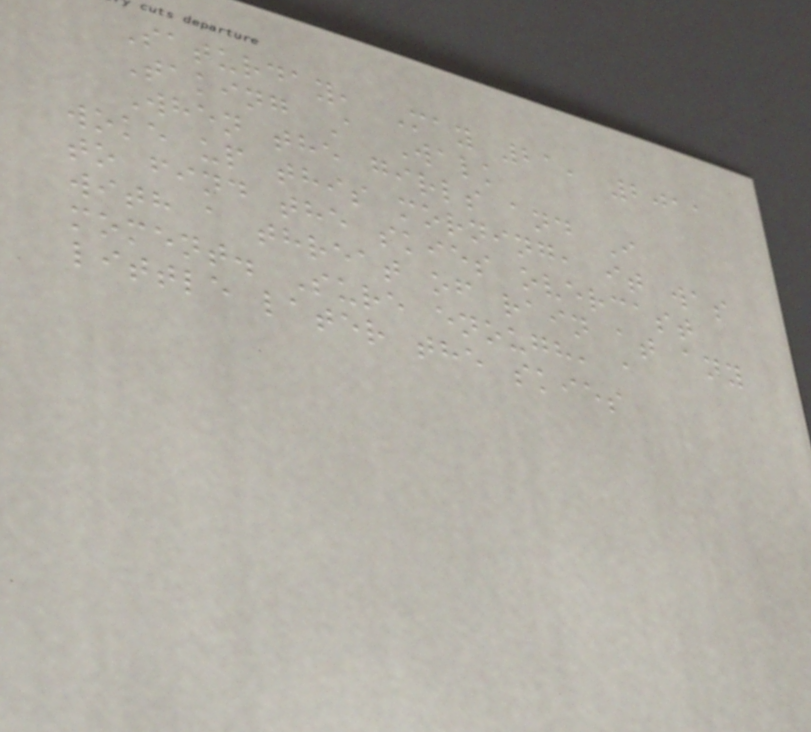Saturday, May 21, 2011
Taking A Walk
When the girls and I
woke up this morning, it was
to find the skies overcast
with a threat of rain at any
moment. Sure enough, a
little later the skies
